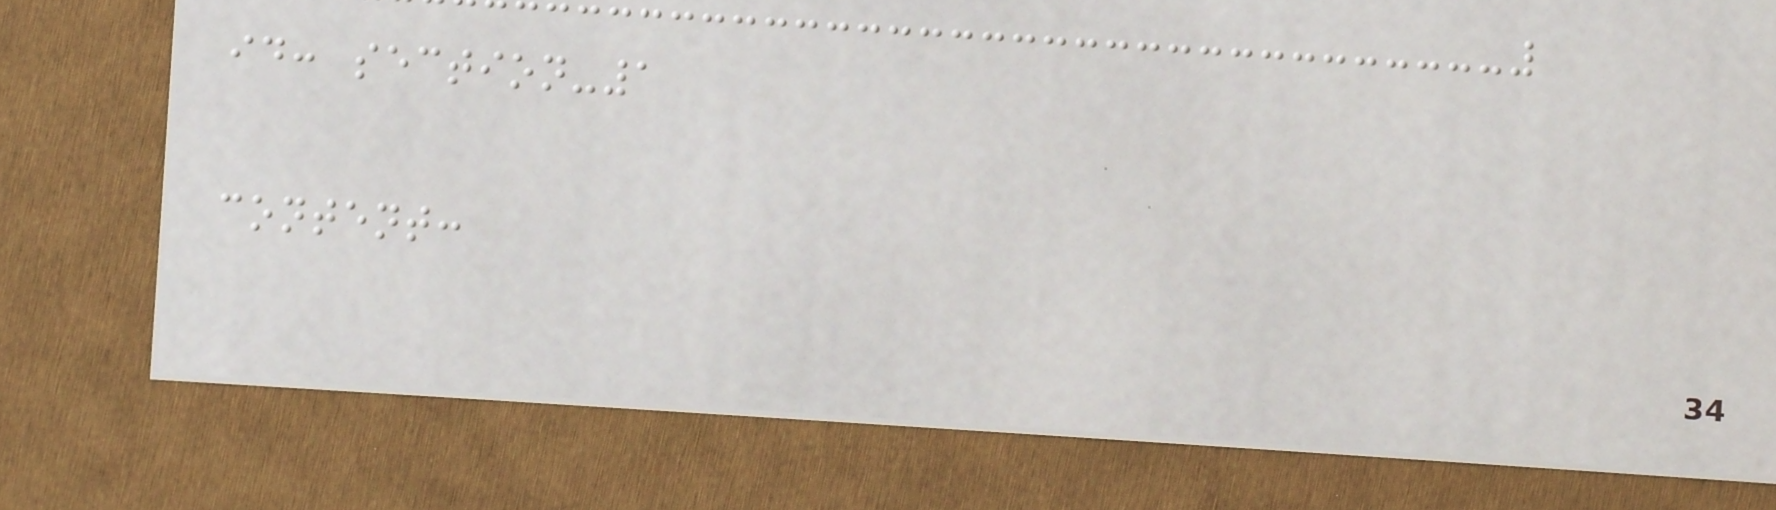id: section-1
content:
